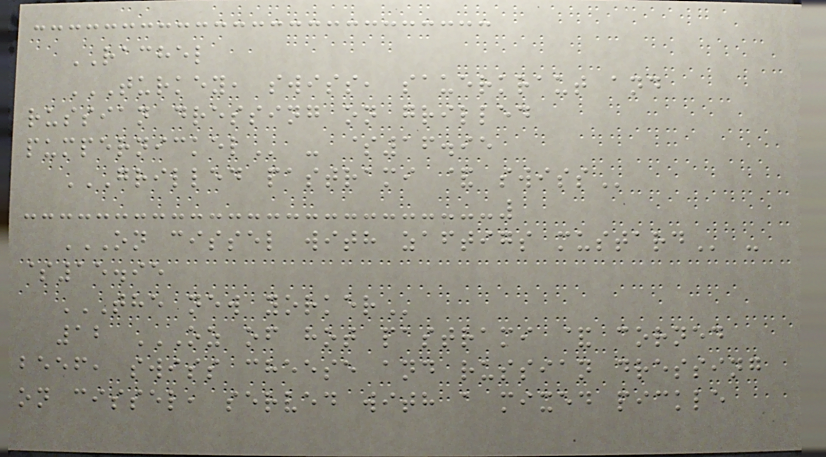RACHEL
TURKEY, SWISS, SAUERKRAUT AND
RUSSIAN DRESSING ON GRILLED
PUMPERNICKEL - $16.95
GRILLED PASTRAMI & SWISS
ON CISSEL WITH ZAFTIGS MUSTARD -
$15.95
THE NEW YORKER
12 OZ OF HOT PASTRAMI & CORNED
BEEF, SWISS CHEESE AND RUSSIAN DRESSING
ON CISSEL, SERVED WITH A MIXED PICKLE
